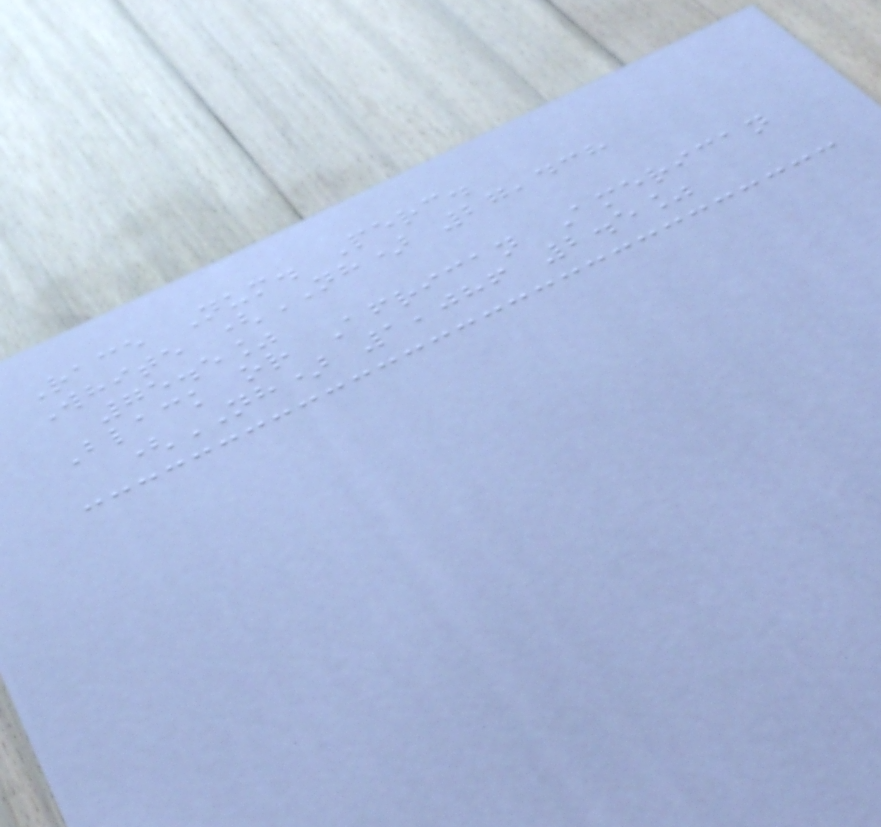Race Num. Perc.
White (NH) 27,438
75.5%
Black or African American
(NH) 1,086 2.5%
